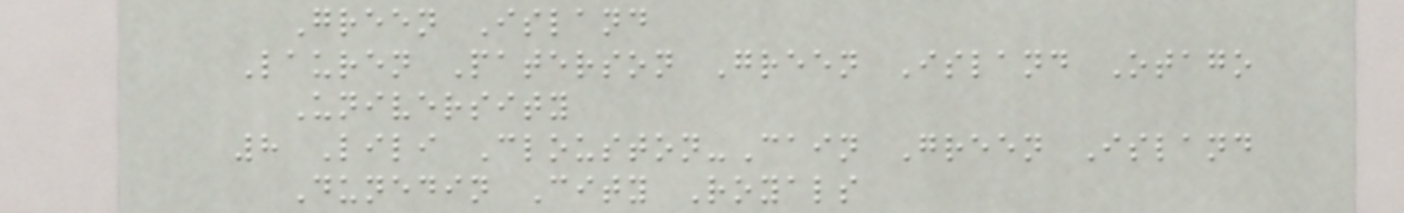Green Island
Lauren Paterson Green Island Otago
University
8 Lili Clouston-Cain Green Island
Dunedin City Royals
